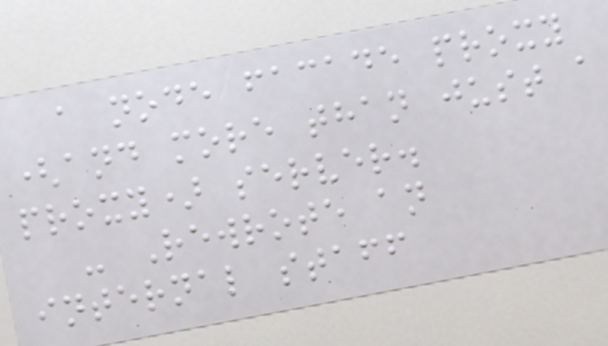a node facade proxy
(and more than just a
proxy) server.
- Rewrote an
internal staff
